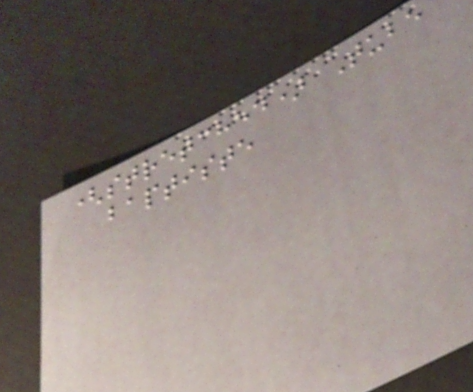(stretched) Tube
baptiste
